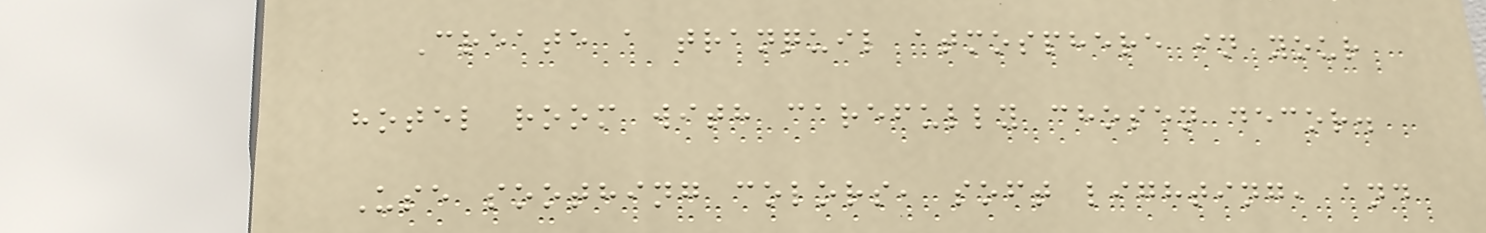Create a tranquil atmosphere in your
hotel room with carefully chosen decor.
Use soothing colors, soft lighting, and
